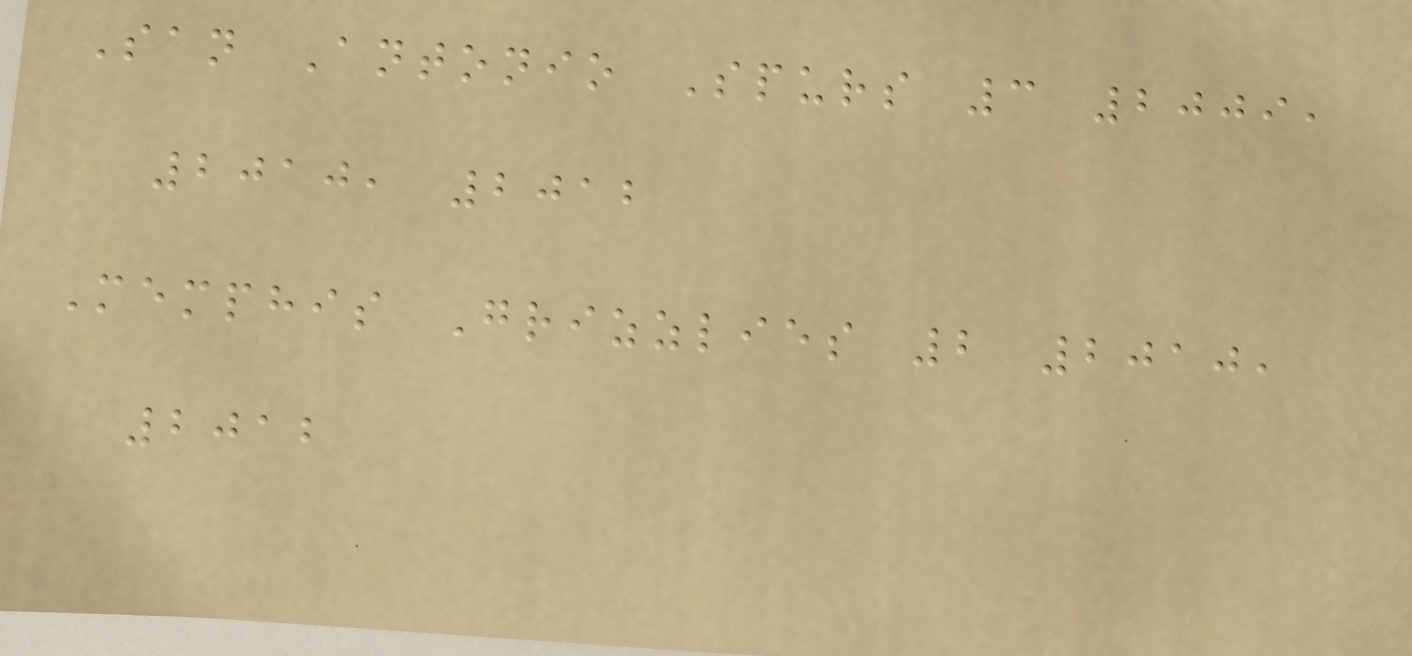San Antonio Spurs 3 2009,
2010, 2012
Memphis Grizzlies 2 2010,
2012
